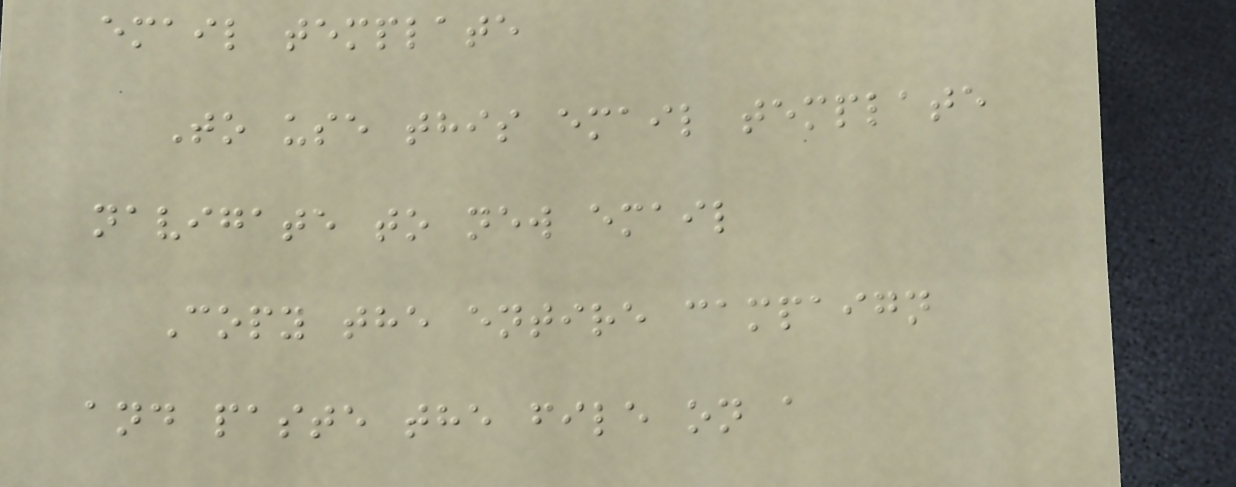email template
To use this email template
navigate to new email
Copy the entire campaign
and paste the file on a
